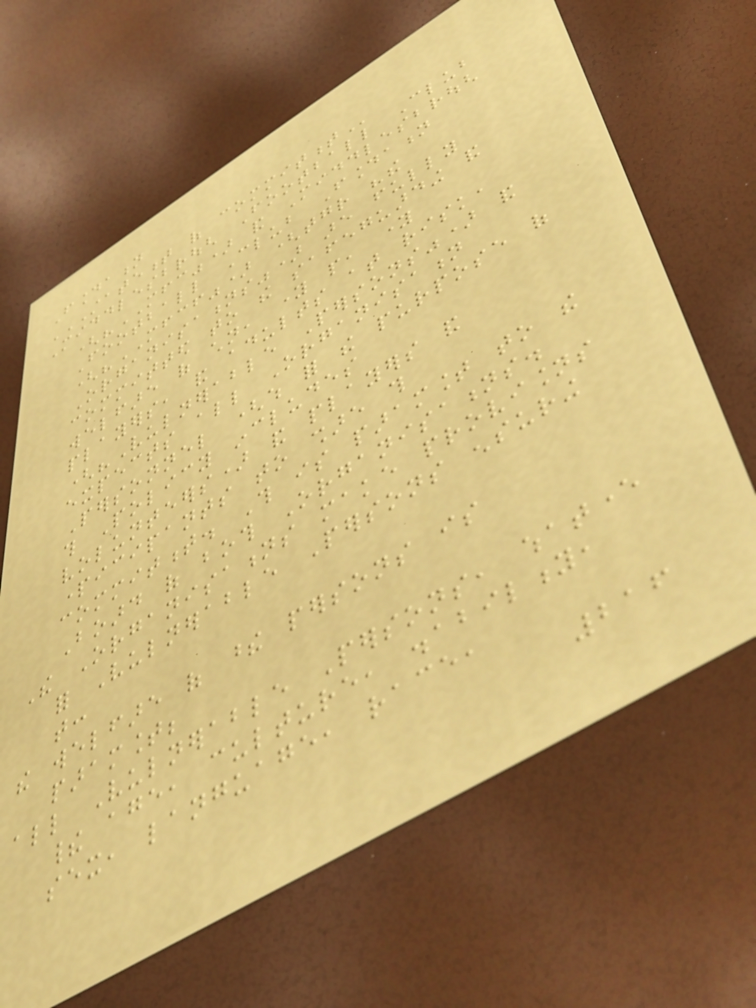Foundation
STATEMENT OF COMMITMENT
Middlesbrough Football Club
("MFC") and Middlesbrough
Football Club Foundation
("MFCF") (together "the
Organisations") are fully
committed to the safeguarding and
welfare of children, young people, young
players, and adults at risk,
("Vulnerable Persons") and
expects all Organisation
Personnel (which for the purpose of
this Policy includes
volunteers) and players and
participants to share this
commitment. This is paramount to the
Board of both Organisations.
The Organisations make provisions
for Vulnerable Persons ensuring
that:
the welfare of these persons is
paramount;
all Vulnerable Persons, whatever
their age, culture, disability,
sex, language, race,
216
